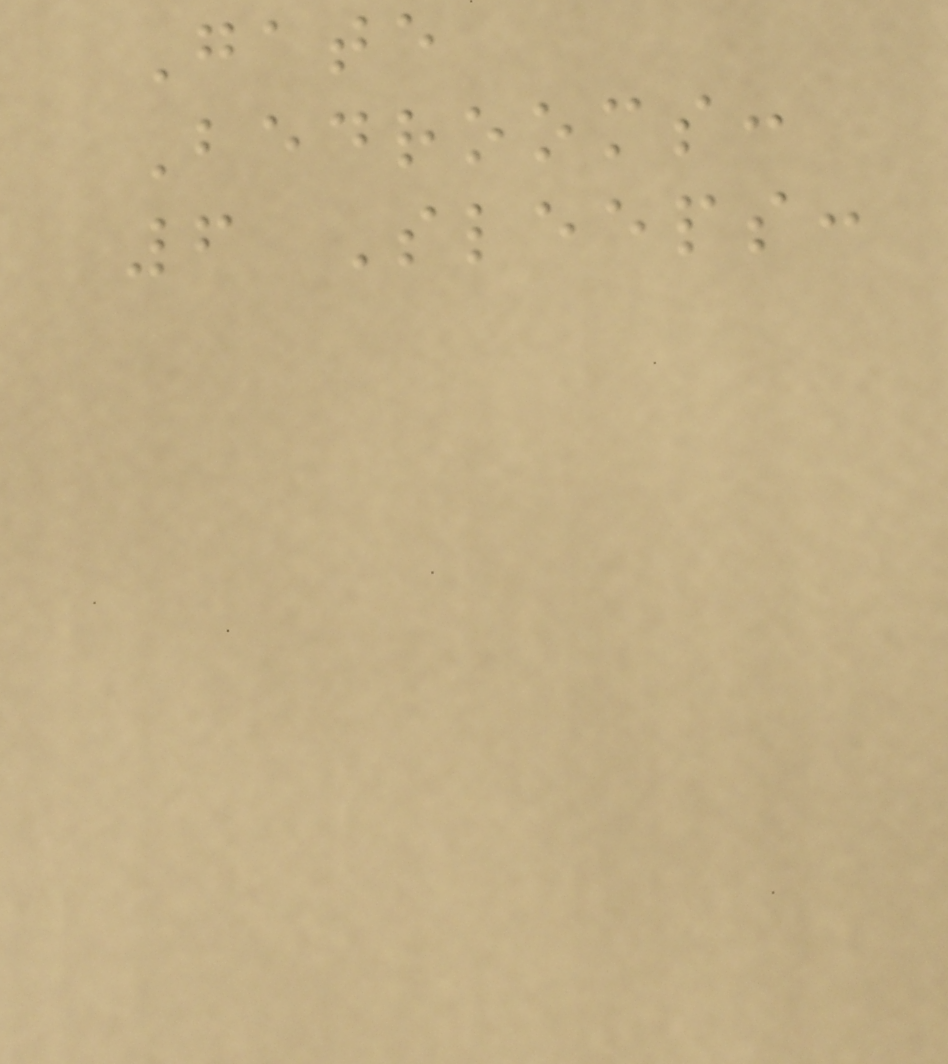Gate
Bedrooms:
6 Sleeps:
